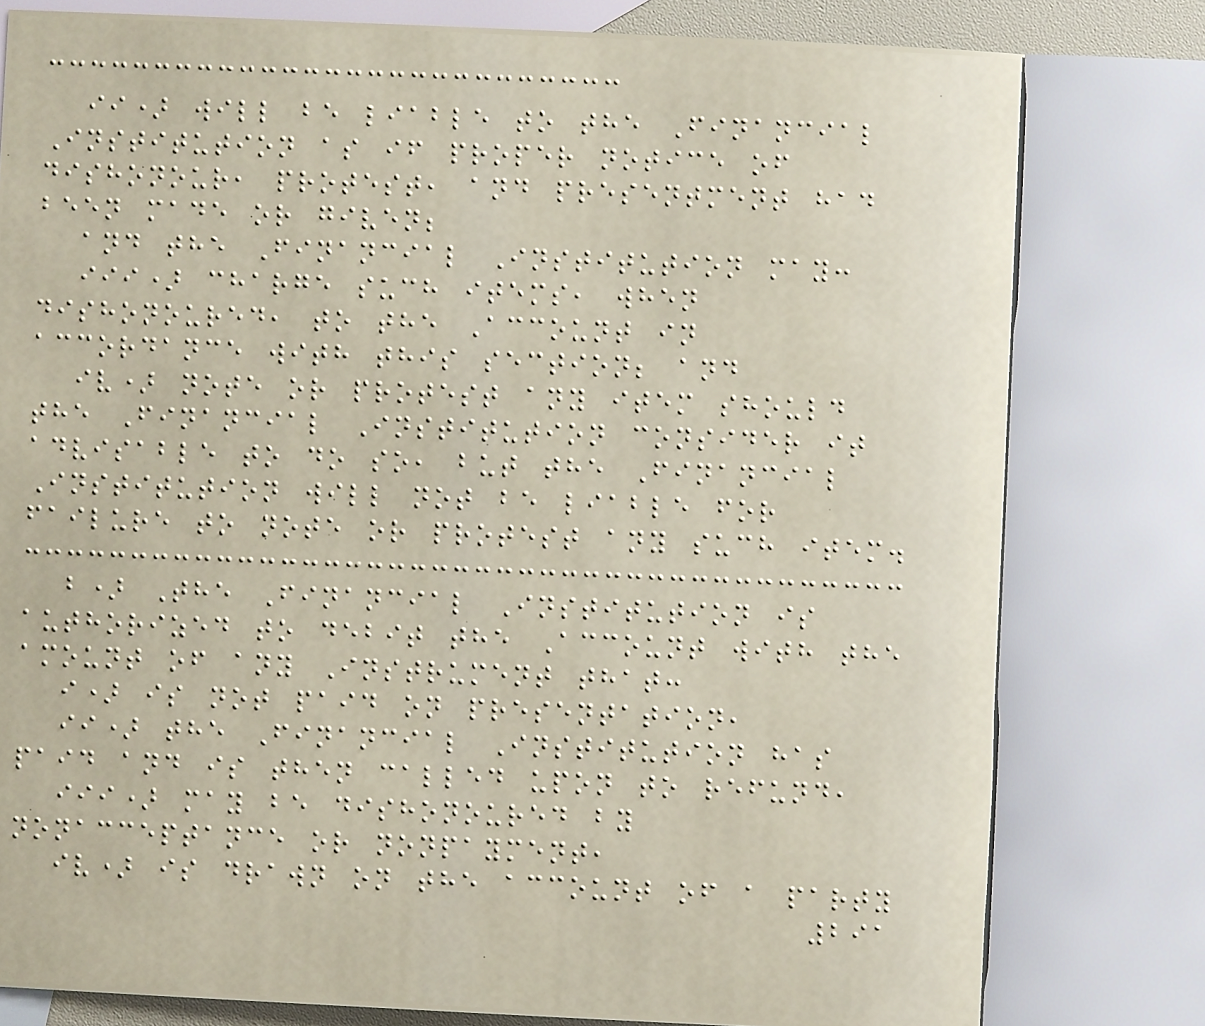ii) will be liable to the Financial
Institution as if proper notice of
dishonour, protest, and presentment had
been made or given;
and the Financial Institution may:
iii) charge such items, when
dishonoured, to the Account in
accordance with this section; and
iv) note or protest any item should
the Financial Institution consider it
advisable to do so, but the Financial
Institution will not be liable for
failure to note or protest any such item.
b) The Financial Institution is
authorized to debit the Account with the
amount of any Instrument that:
i) is not paid on presentation,
ii) the Financial Institution has
paid and is then called upon to refund,
iii) may be dishonoured by
nonacceptance or nonpayment,
iv) is drawn on the account of a party
291
